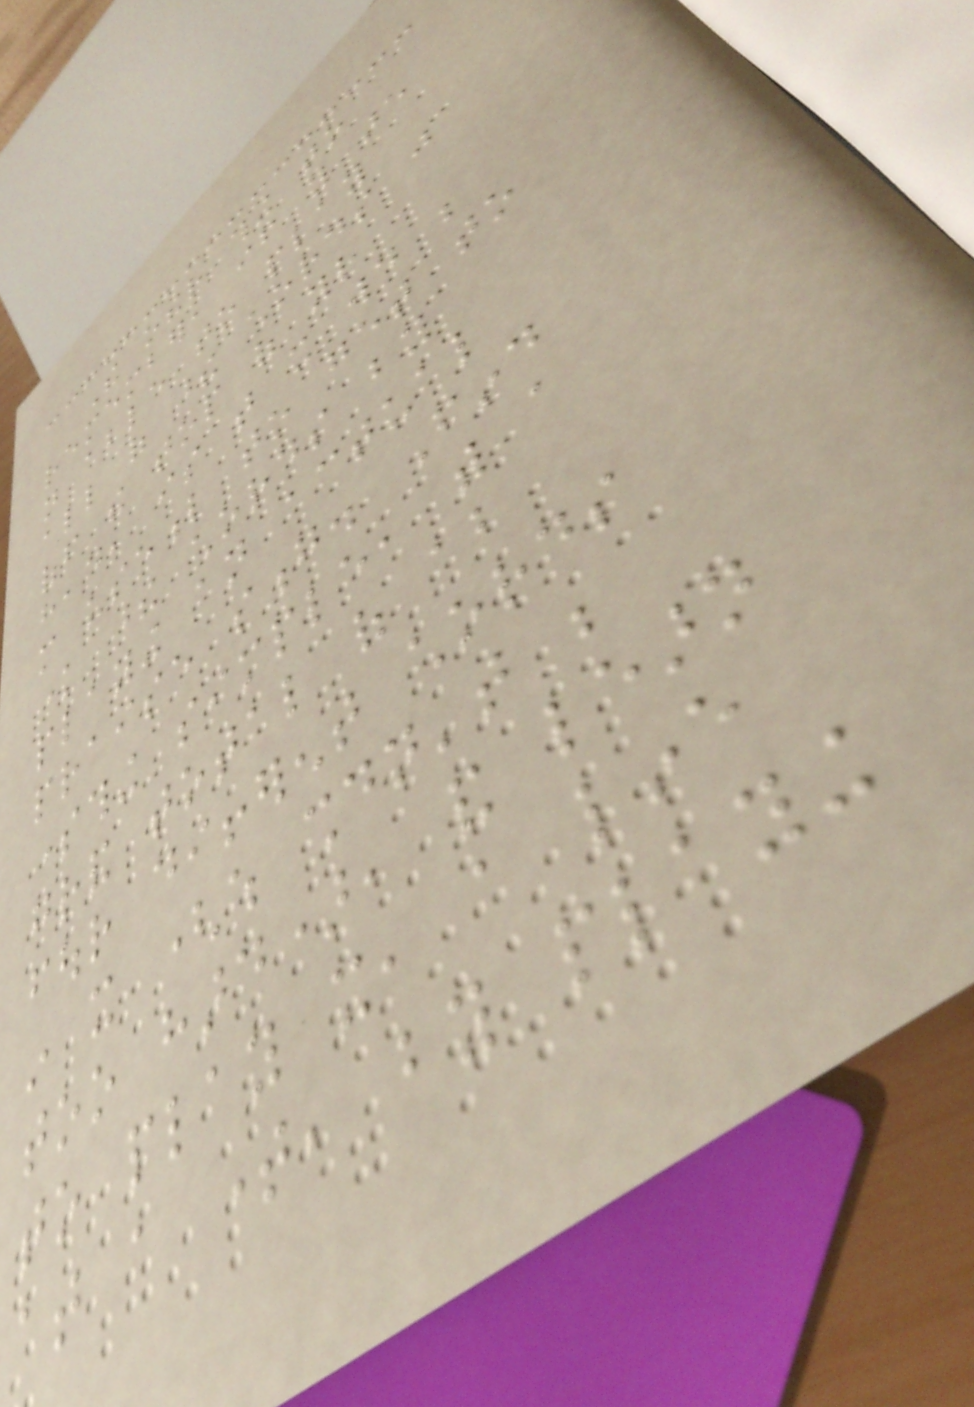The other thing to
remember, if you are
not able to play
all of these chords just
off the top of your
head, is that it would be
more useful to get to
know these chords by
playing an actual
praise song. Find
something simple, with a
grand total of about
four different chords
in it (which shouldn't be
too hard), and learn
to play it, a line
at a time, by playing
